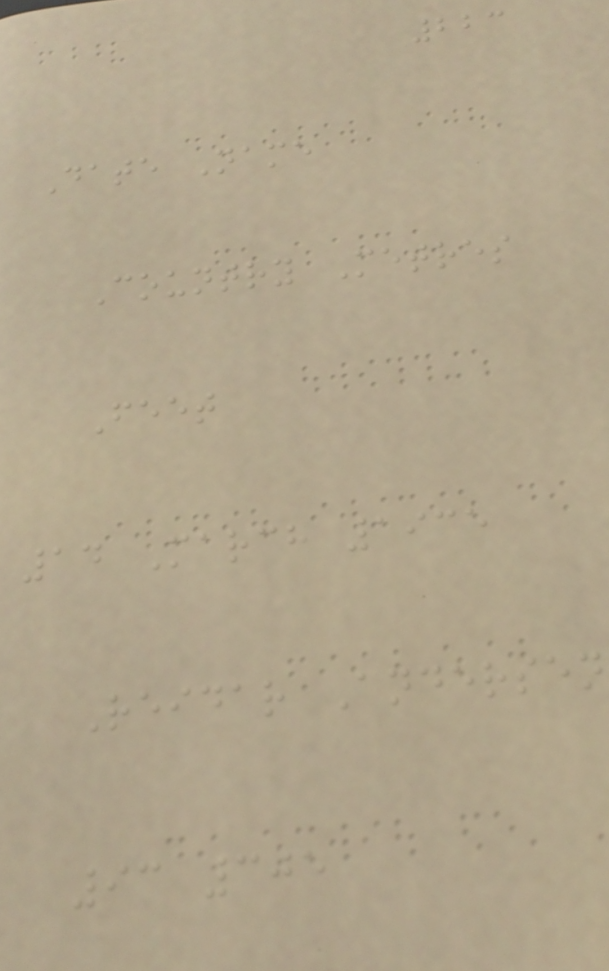223
Date Name
Country Metres
Feet
14 March 1935
Reidar Andersen
93 305
